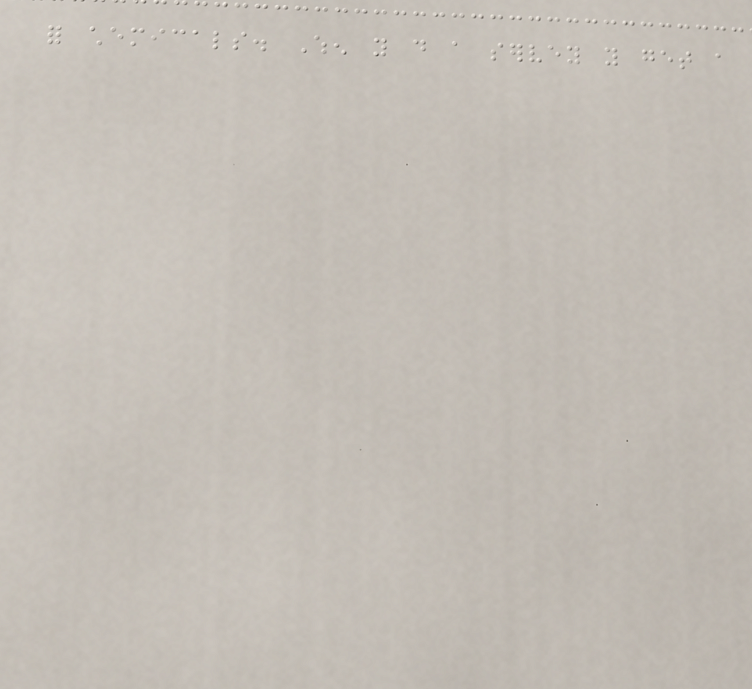for chemicals. When you do a servey you get a
